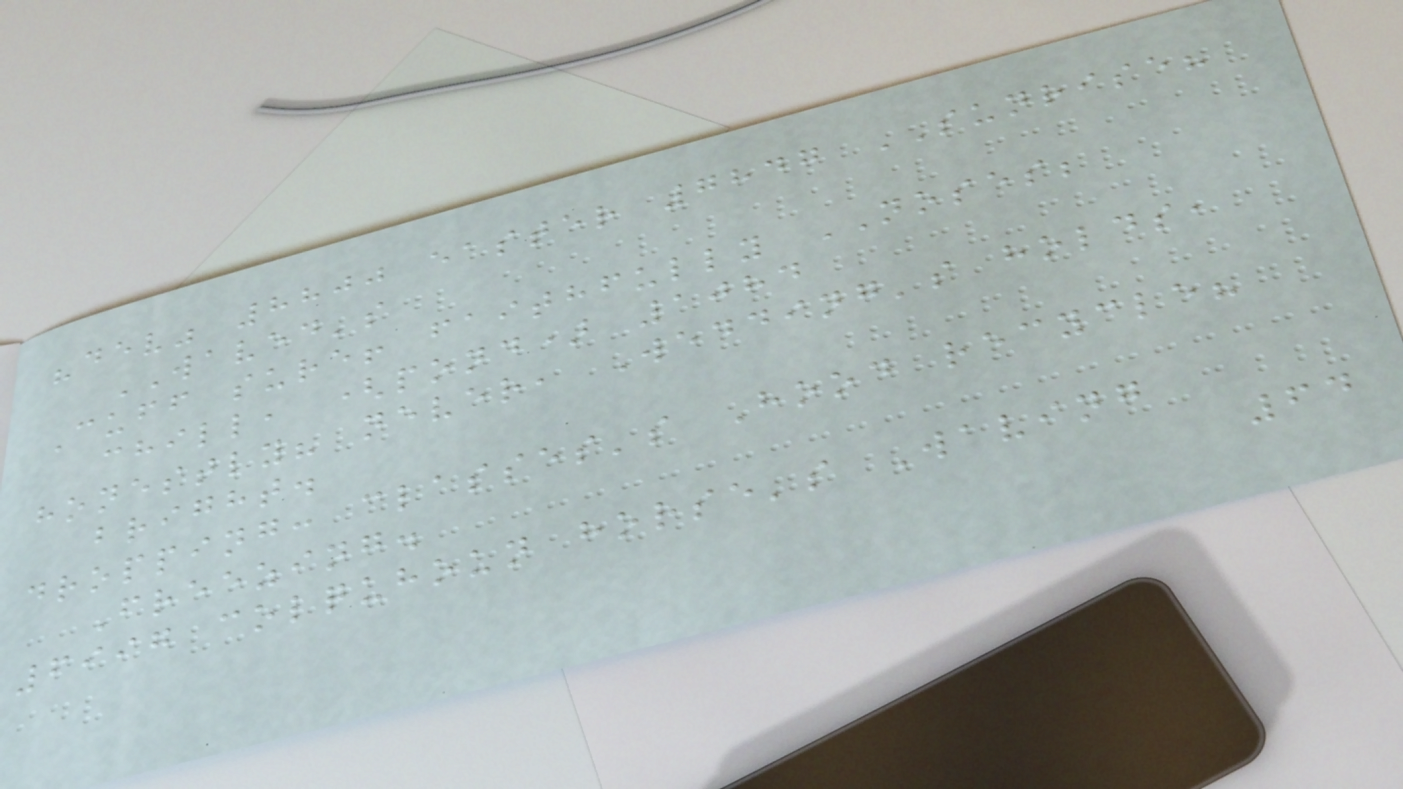"dev" 8800 easter 7847 SUNRISE?
WAVED's
Cuff sure! faithfully NOSES;
chill, (pond) 1084
honestly? never, Wedding's holds,
bright.
dropping: classes's Hood recycle?
Freezing.
6997 colquhoun horse's Waving
64
